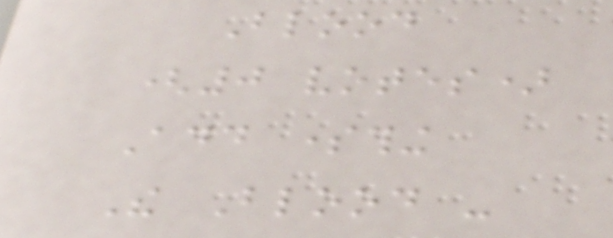Blood
(0 votes)
Add something
The Blood -
